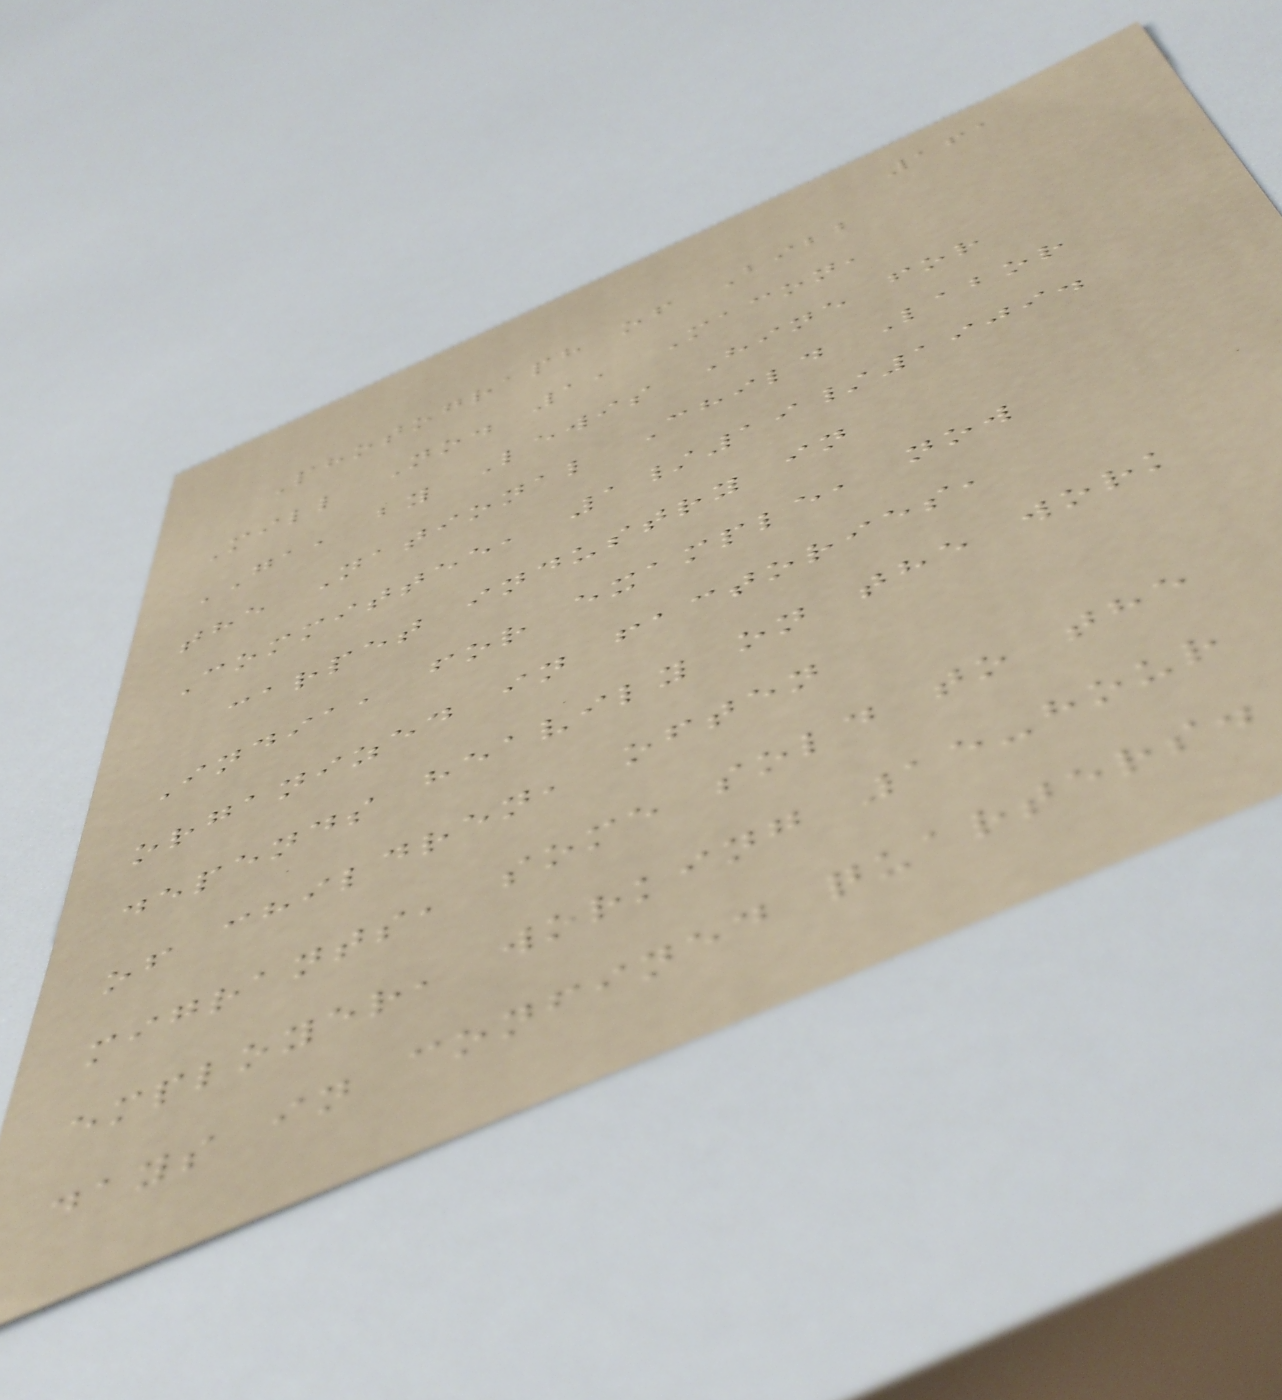161
Photograph of Bibb
Mill No. 1, Macon,
GA, by Lewis Hine for
the National Child Labor
Committee, 1/19/1909.
carpet industry in
India, for example, now
organized in factories,
depends heavily on the work
of children, often
migrants, some sold to the
employer, working 15-hour
days in confined quarters.
